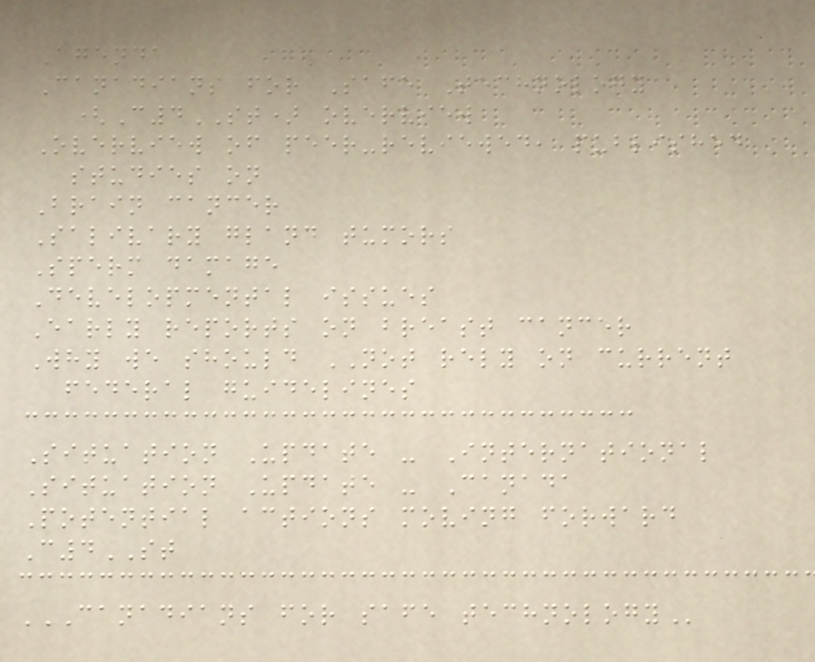Agenda
Canadians for Safe Technology
(C4ST) overview
Overview of peer-reviewed, published
studies on
Brain cancer
Salivary gland tumors
Sperm damage
Developmental issues
Early reports on breast cancer
Why we should NOT rely on current
federal guidelines
Situation Update - International
Situation Update - Canada
Potential actions moving forward
C4ST
CANADIANS FOR SAFE TECHNOLOGY
